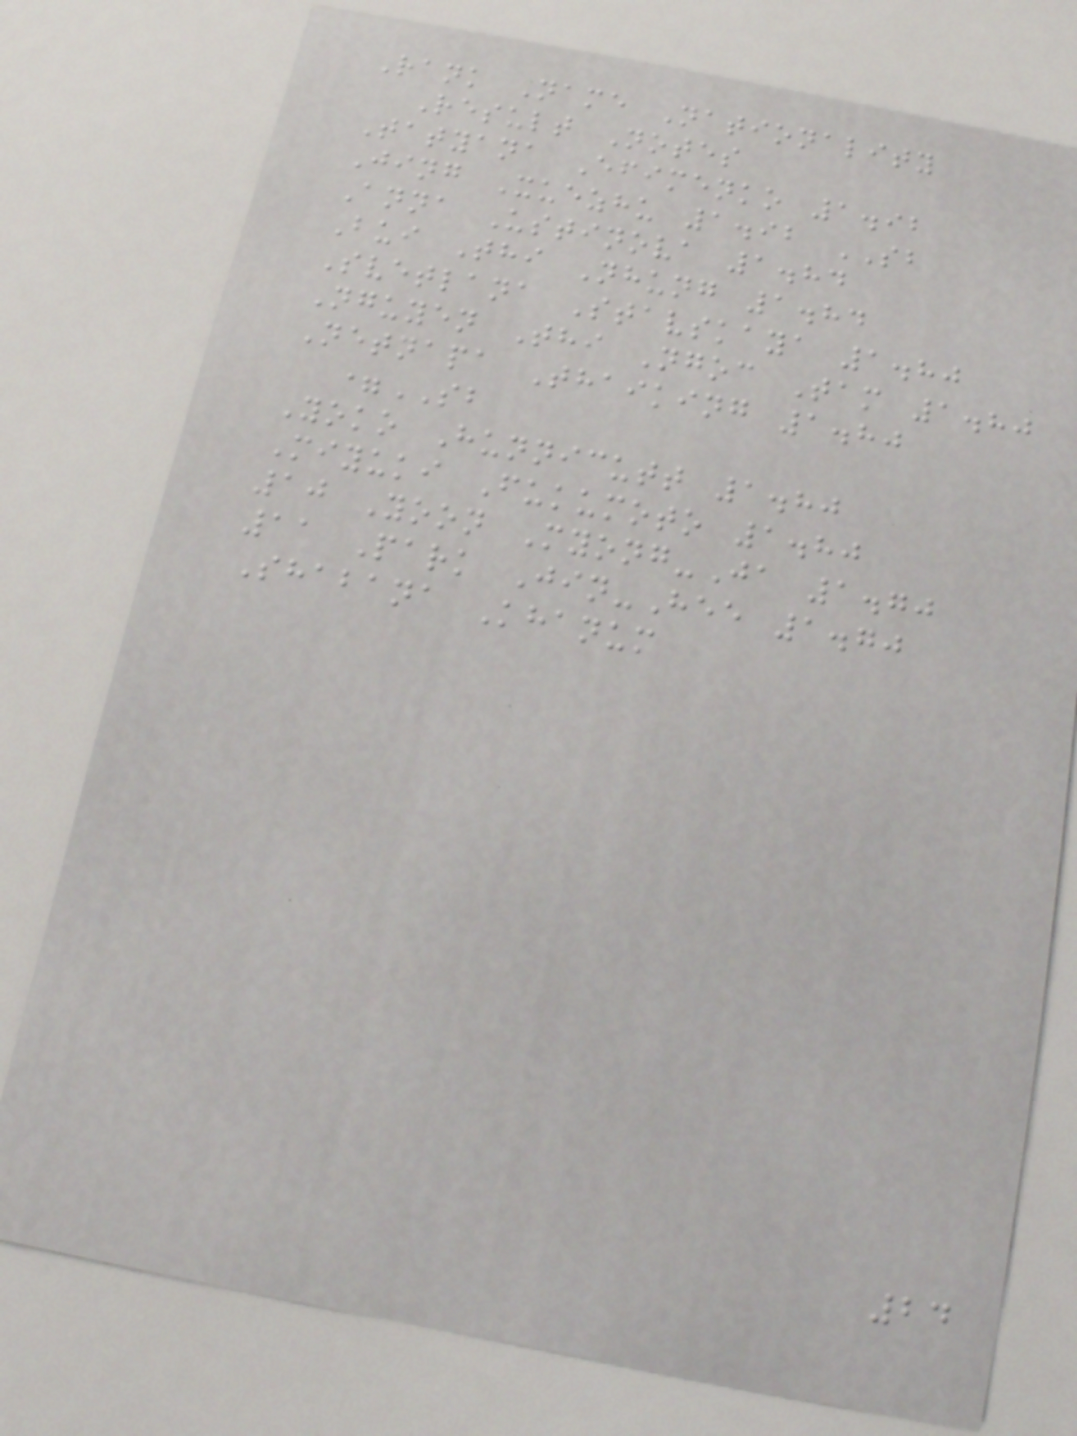Rank Name Nationality
Result Notes
Tatyana Efimenko 1.92
Jing Xuezhu 1.92 SB
Anna Ustinova 1.84
Bui Thi Nhung 1.84
Svetlana Stavskaya 1.80
Nguyen Thi Ngoc Tam 1.80
Netnapa Thaiking 1.80
=SB
Yoko Hunnicutt 1.80
Miyuki Fukumoto 1.80
10 Yoon Myong-Ja 1.70
11 Park Jin-Hee 1.70
Shabana Khanum
24
